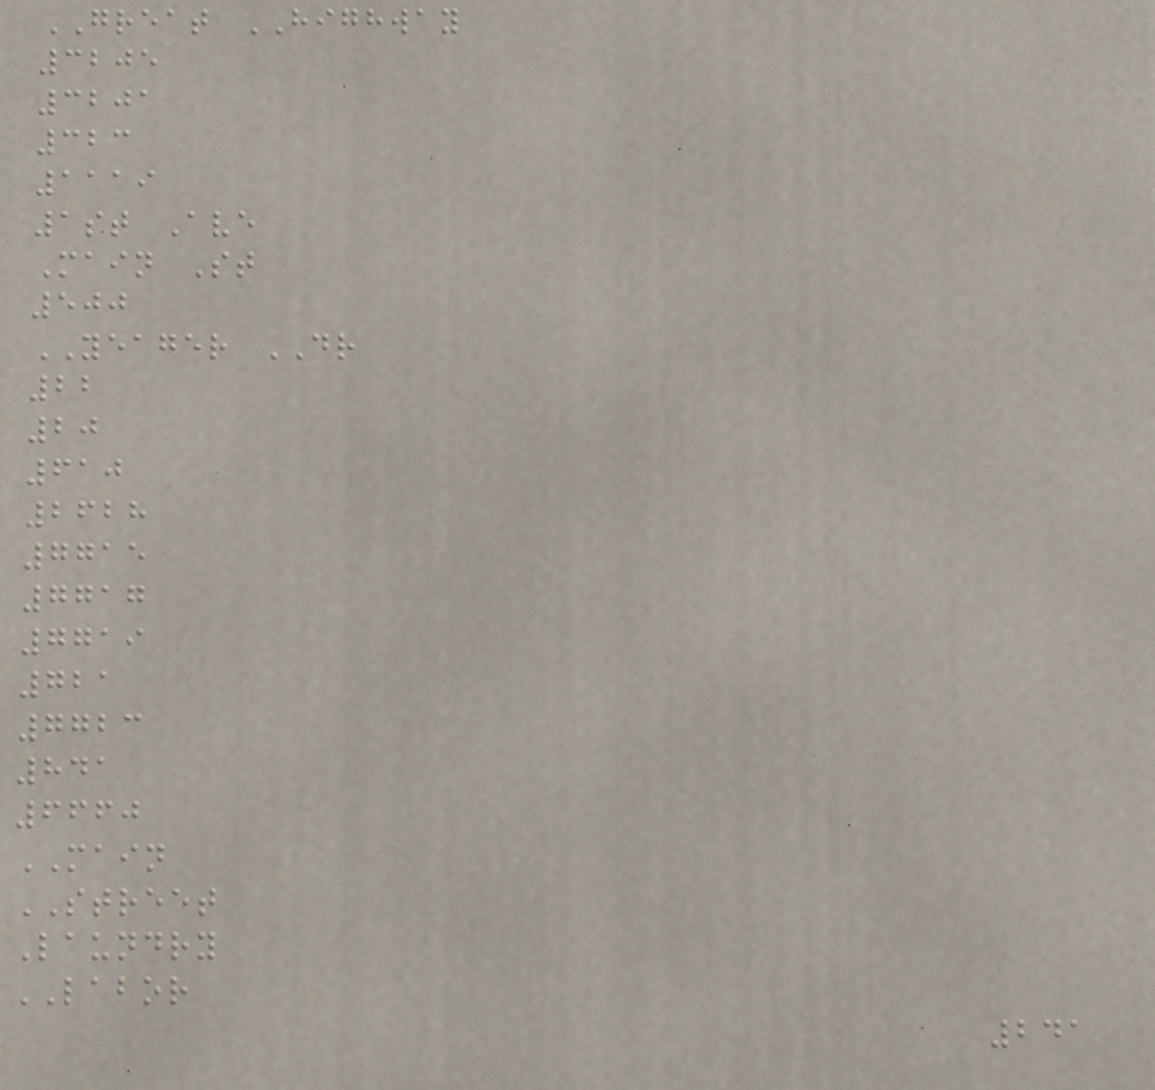GREAT HIGHWAY
3205
3201
323
1119
1st Ave
Main St
500
YEAGER DR
22
20
610
2628
7715
7717
7719
721
7723
841
6660
MAIN
STREET
Laundry
LABOR
241
